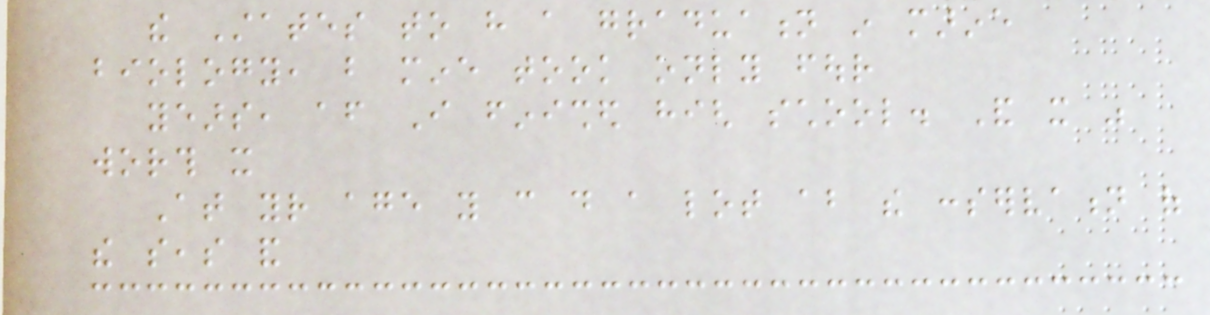the States to have a graduation in marine
biology, but mine took only four
years, after I finished high school. And it was
worth it
At your age you can do a lot about the conservation of
the seas and
